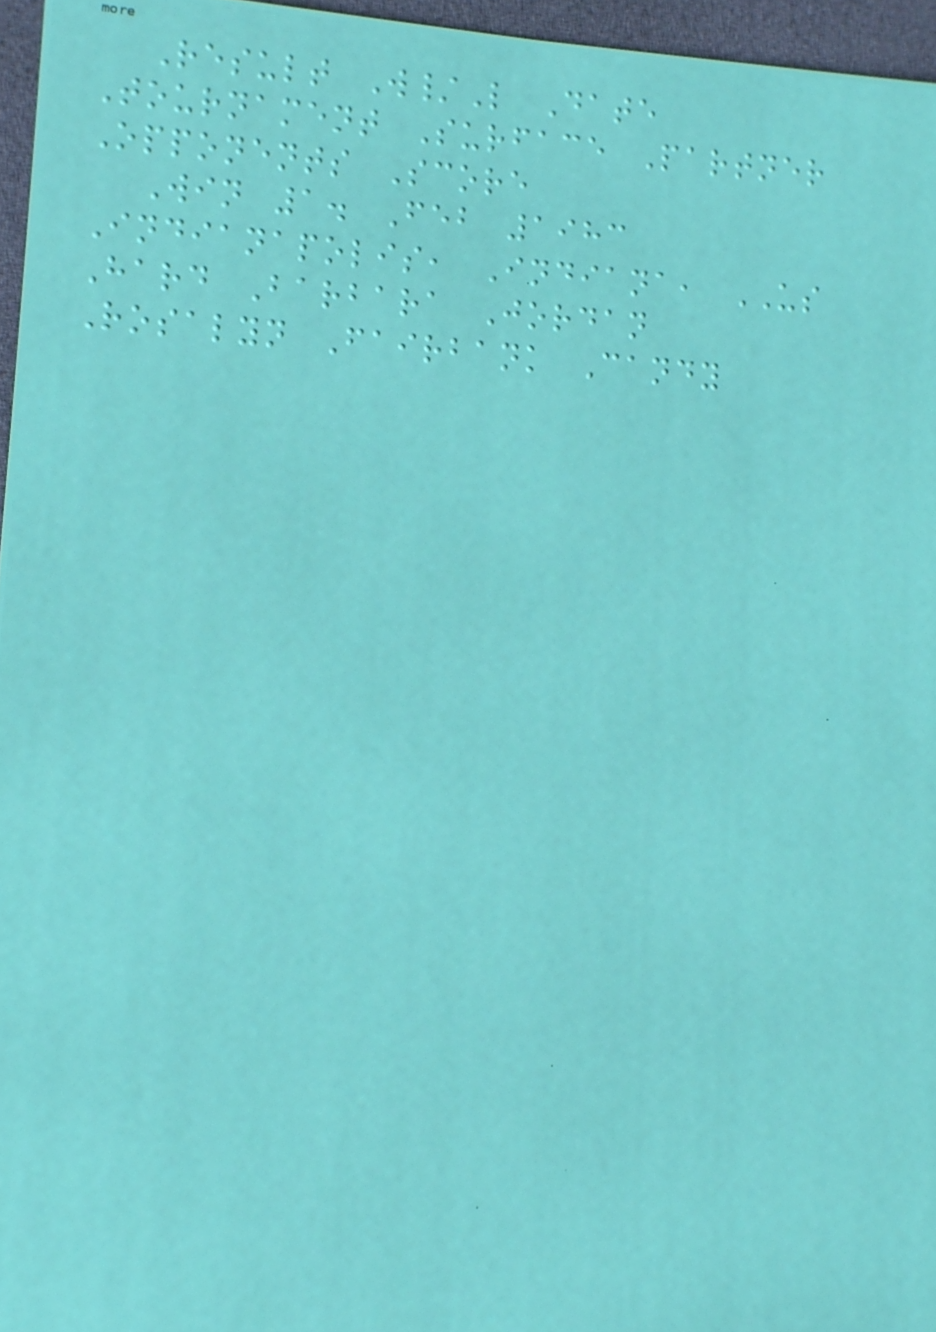Result W/L Date
Tournament Surface Partner
Opponents Score
Win 1. Feb 1983
Indianapolis, Indiana, US
Hard Barbara Jordan
Rosalyn Fairbank Candy
